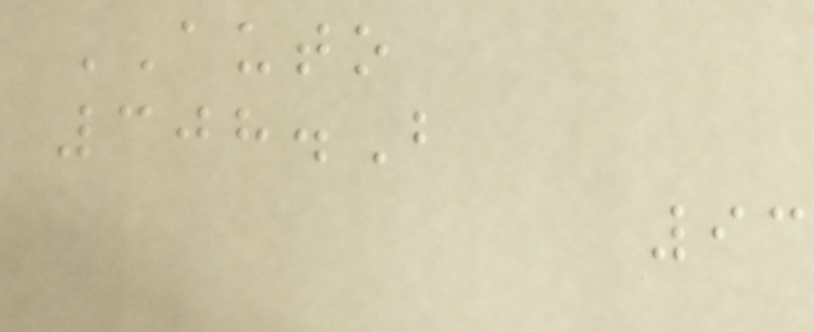AUTO
308.B
93
